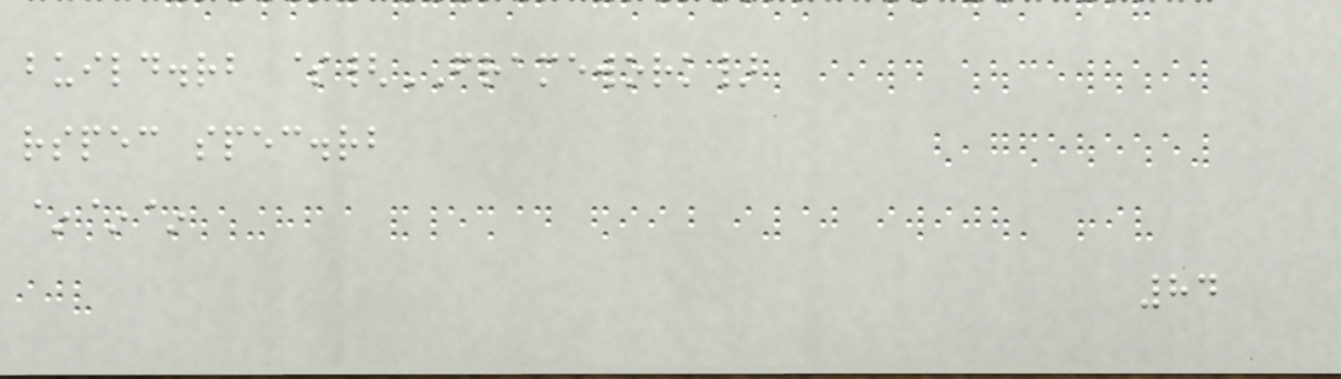build.rb ${FRAMEWORK}
rspec spec.rb
~~~
84
